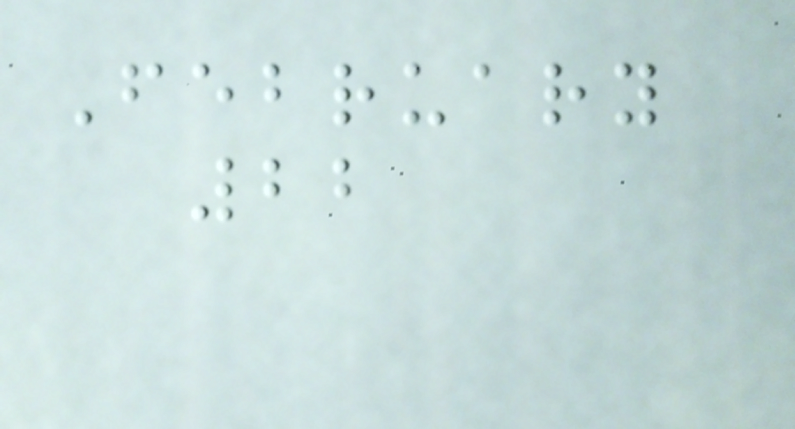February
22
